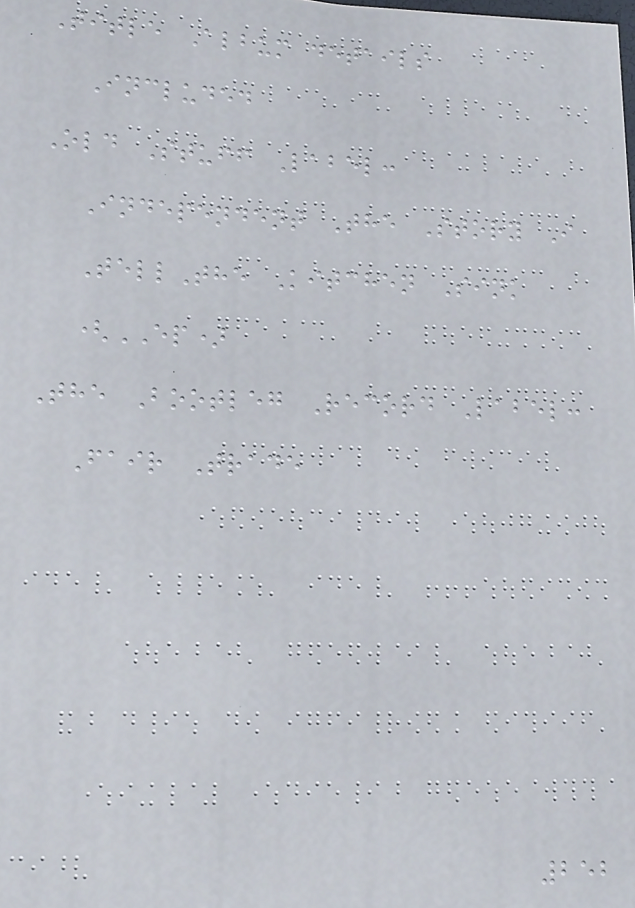Title Album details
Included
Old Stuff Label:
Independent The Story I
TellThe Kitchen Sink
(EP)
The Bootleg Record Label:
Fair Trade
252
